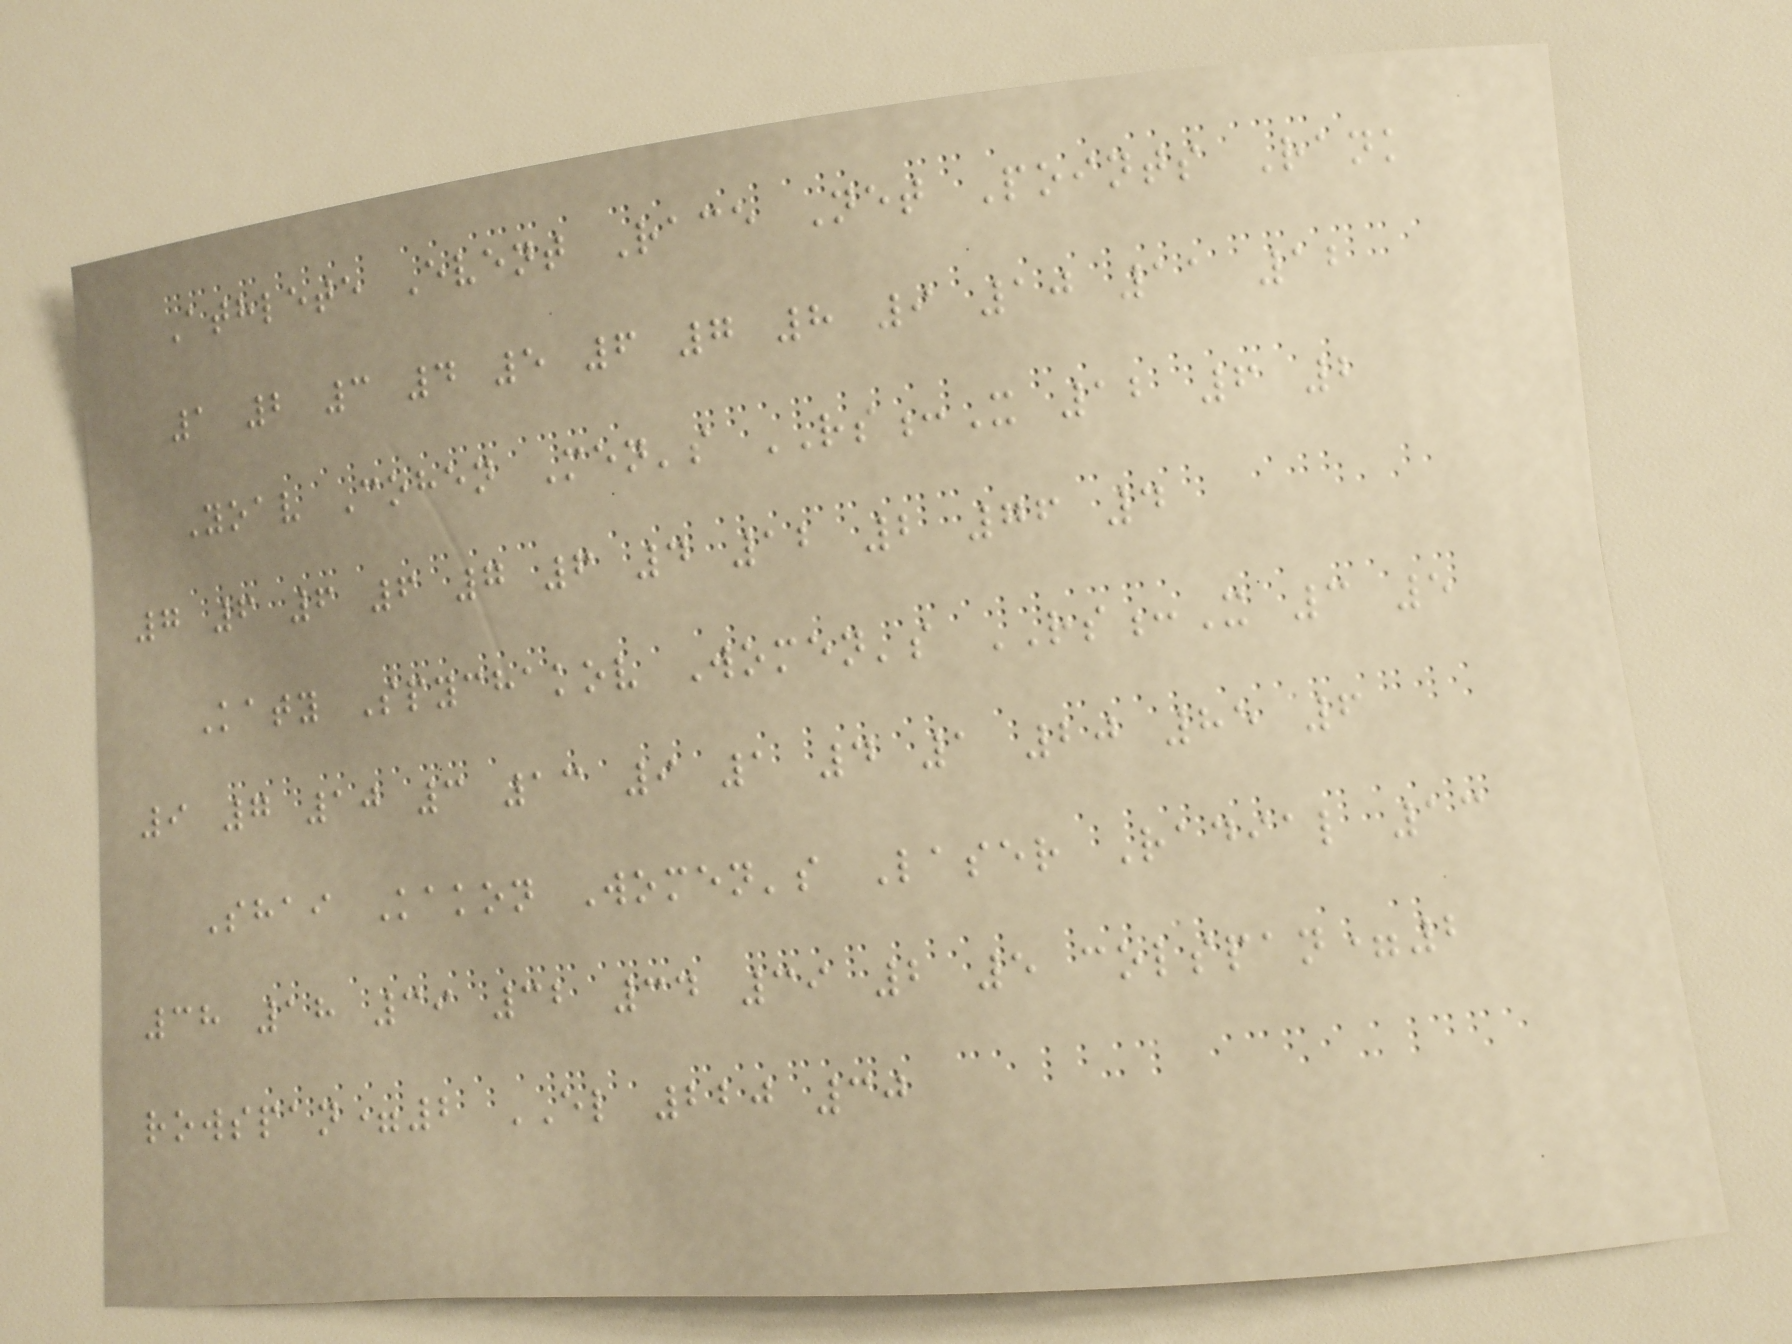Athlete Event Race Net Points Rank
1 2 3 4 5 6 7 8 9 10 11 12
Yoav Cohen Men's RS:X 12 6 2
7 6 6 6 7 6 4 12 2 76 4
Katy Spychakov Women's RS:X 3 5
9 7 10 3 13 9 1 4 1 20 85 6
Shai Kakon Women's Laser Radial 13
38 18 39 32 34 39 2 5 colspan=2
rowspan=2 EL 220 30
